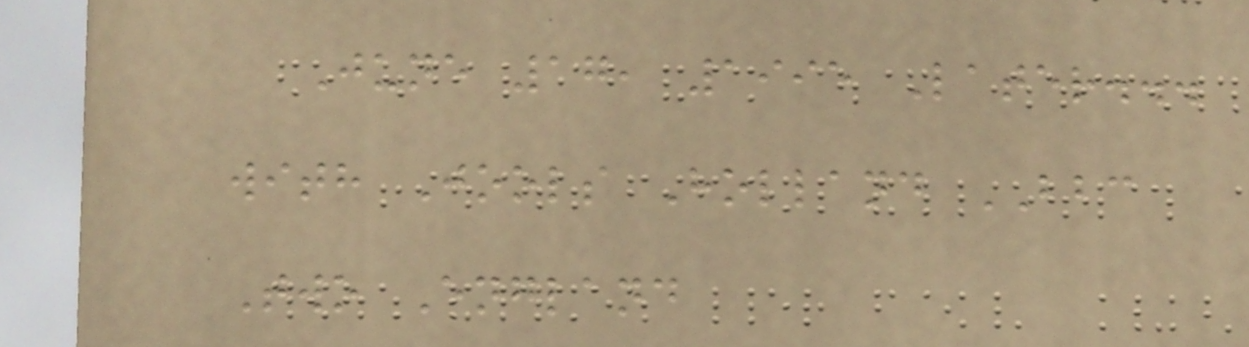June 17, 1995 Later...
with Jools Holland BBC
Two England
